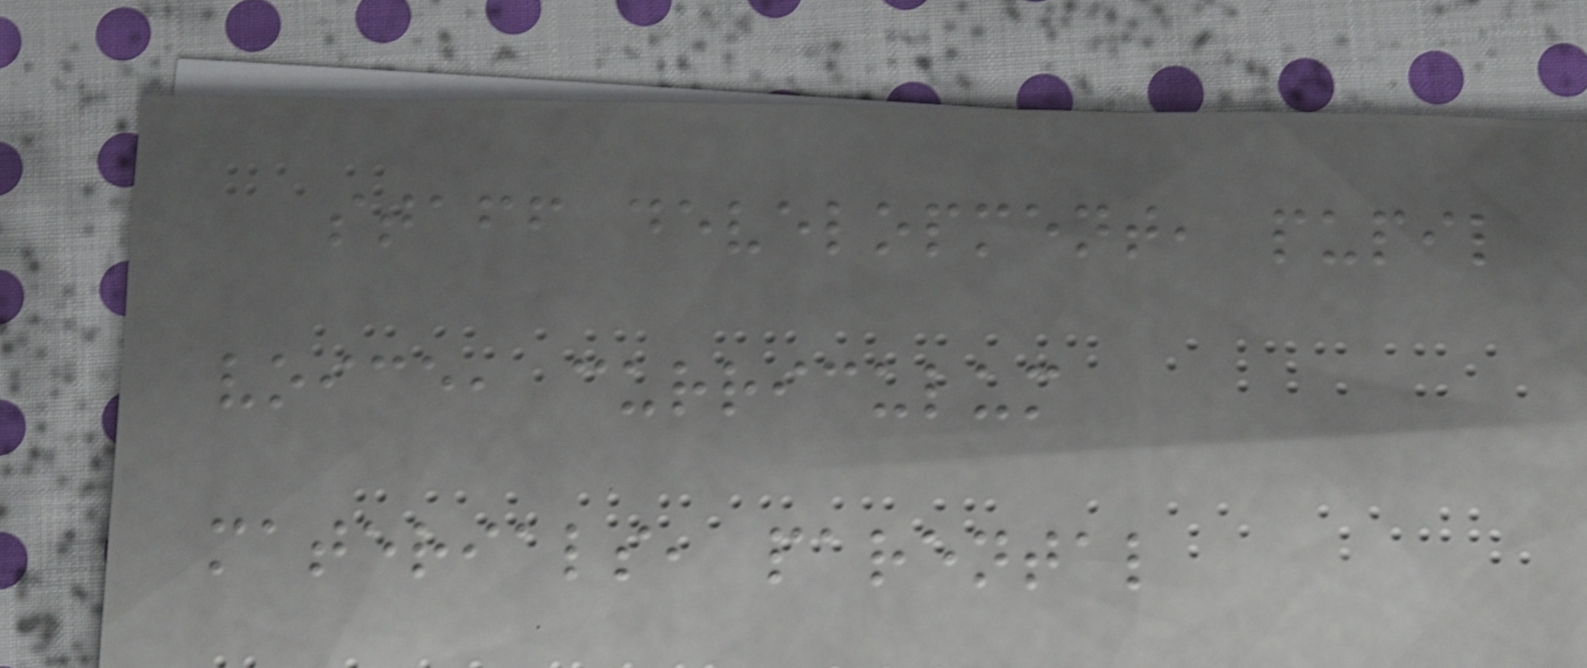staff development, pupil
voice, curriculum
materials, parental
